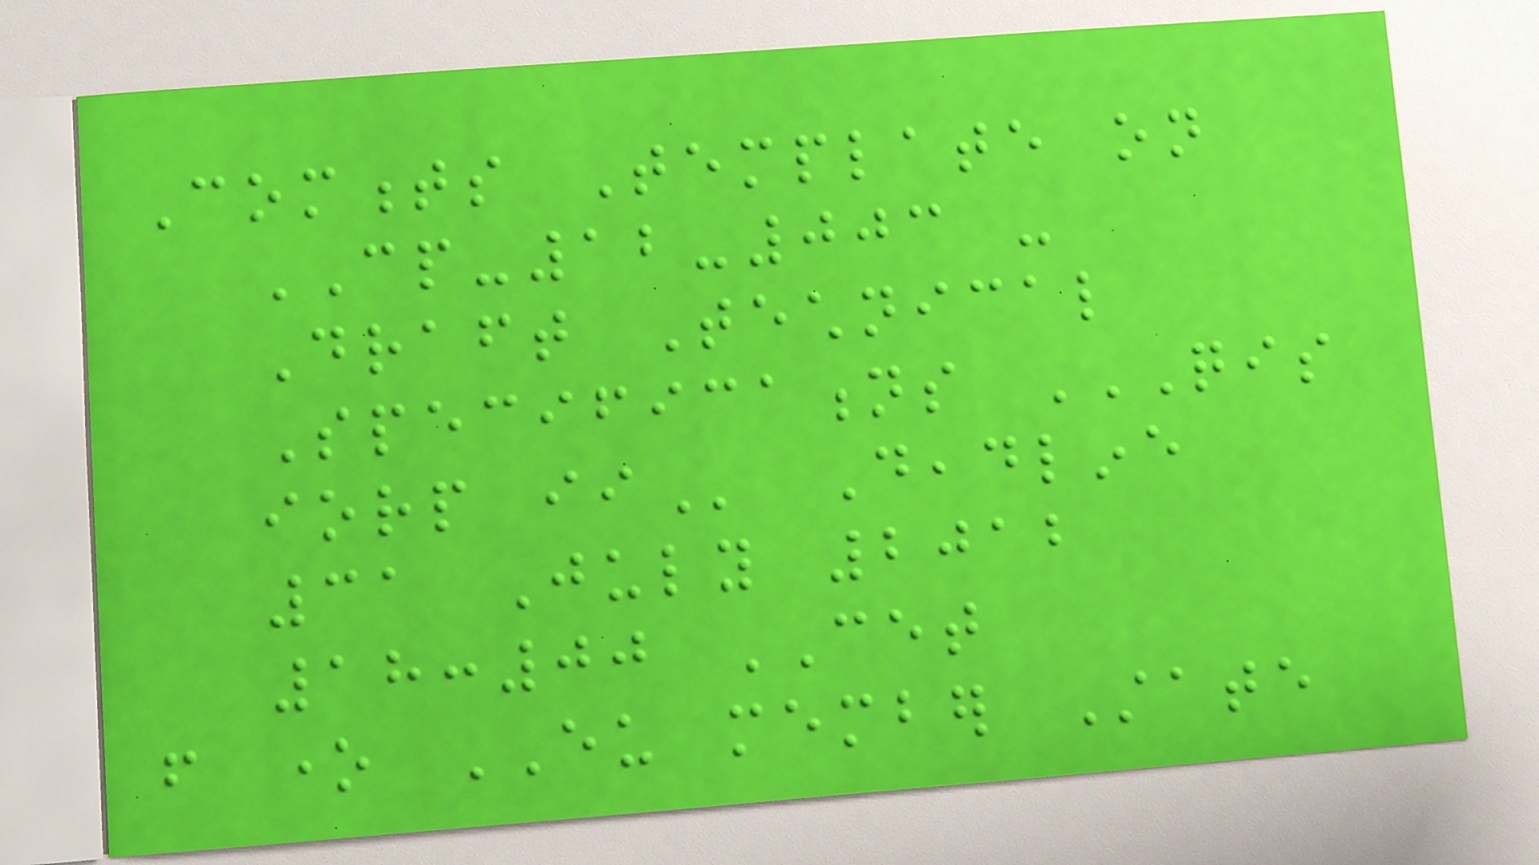Comments Template on
CP-12-003 -
Draft Technical
Specifications QIS
IORP II Deadline
31 July 2012
18:00 CET
from one EU member State
